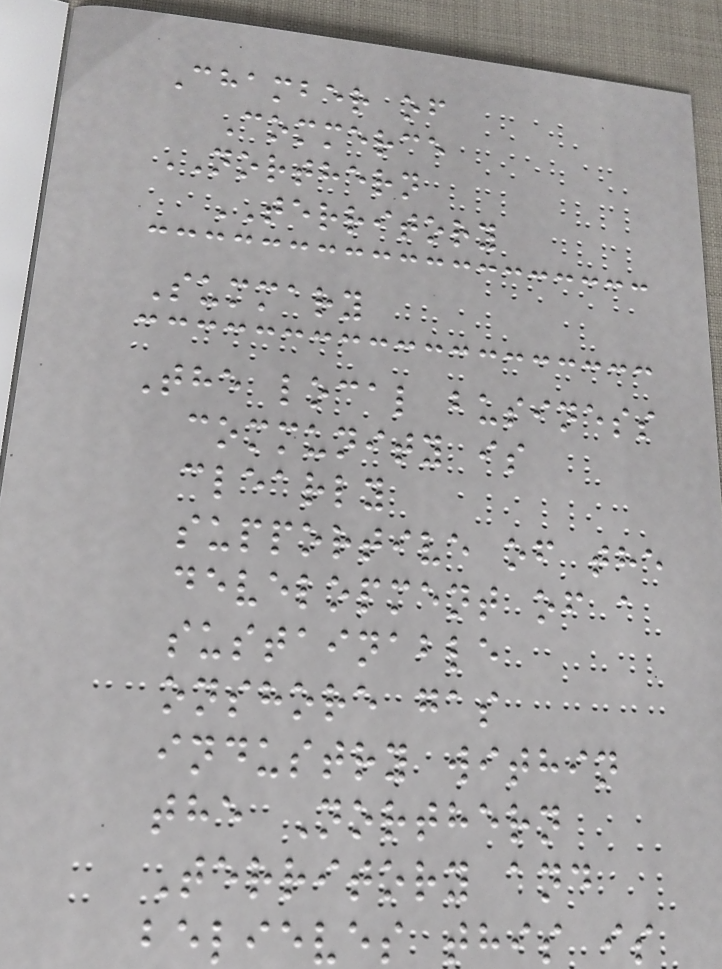Chamber of
Commerce
NORTHERN
TERRITORY
Summary
The local business
community is
clearly
supportive of the
development of a
sustainable
onshore gas
industry within
the Northern
Territory and
believes this is
